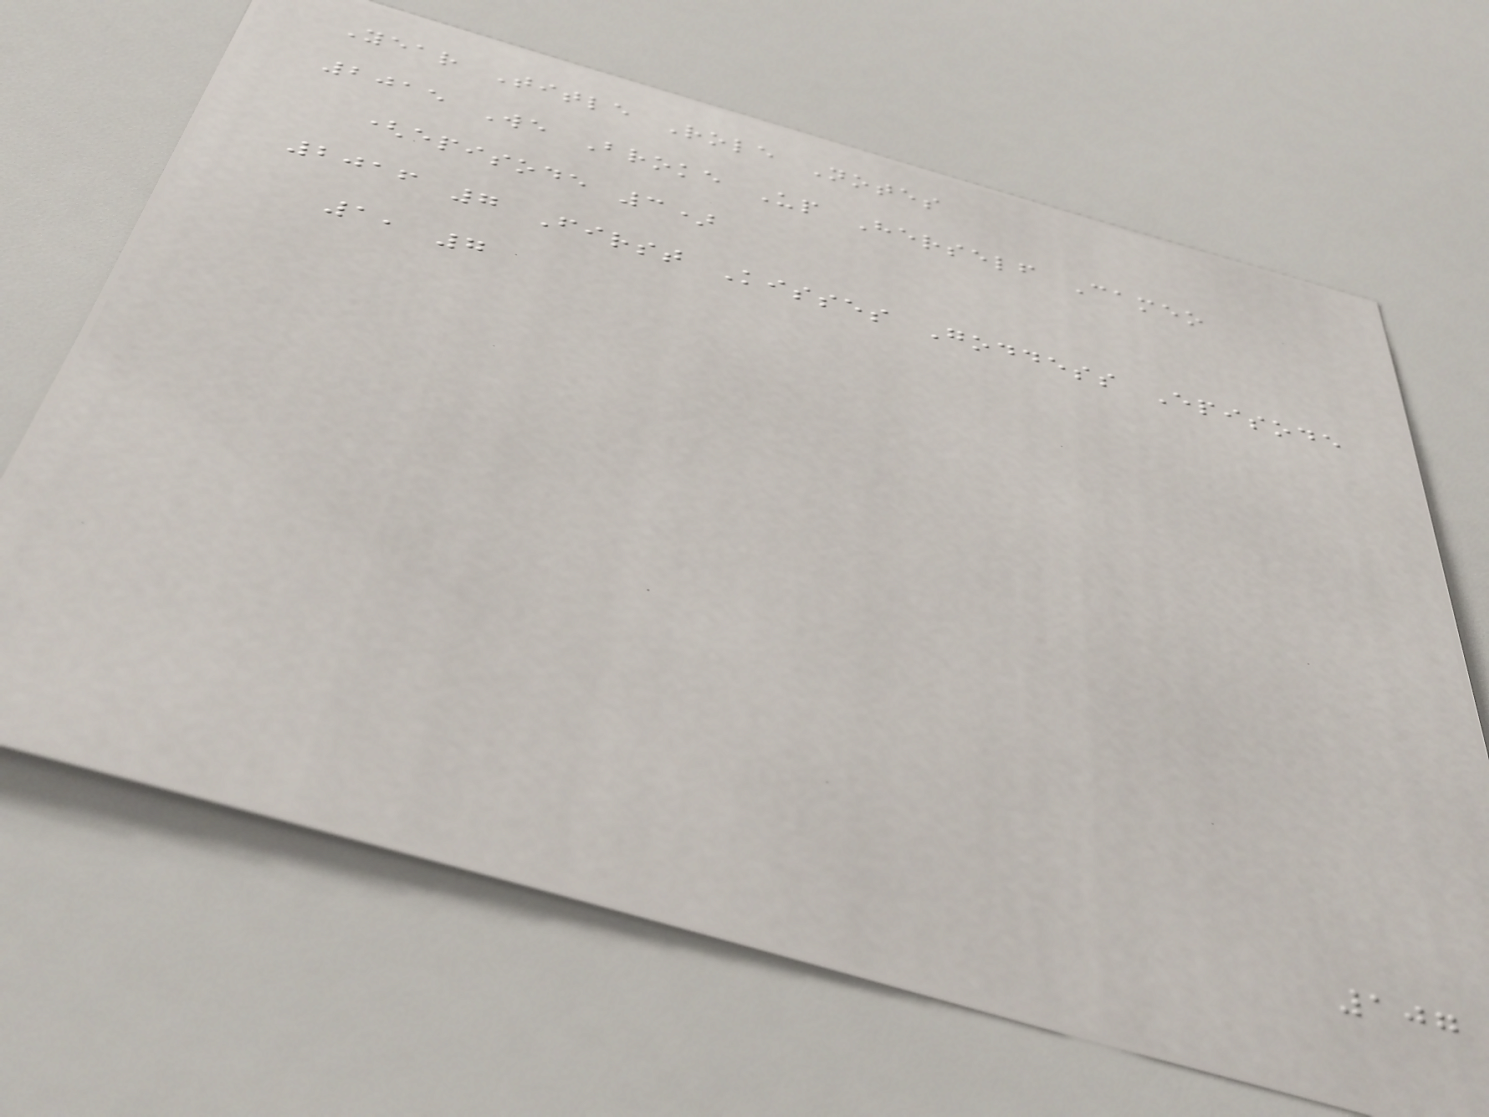Year Title Role Notes
2015 We Broke Up Herself Cameo
(episode 3)
2016 7 First Kisses Goddess Episode
1, 7
107
